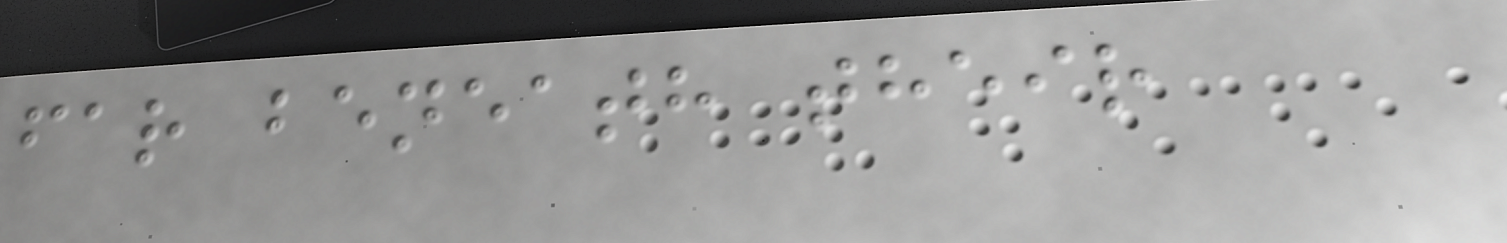far beneath their
